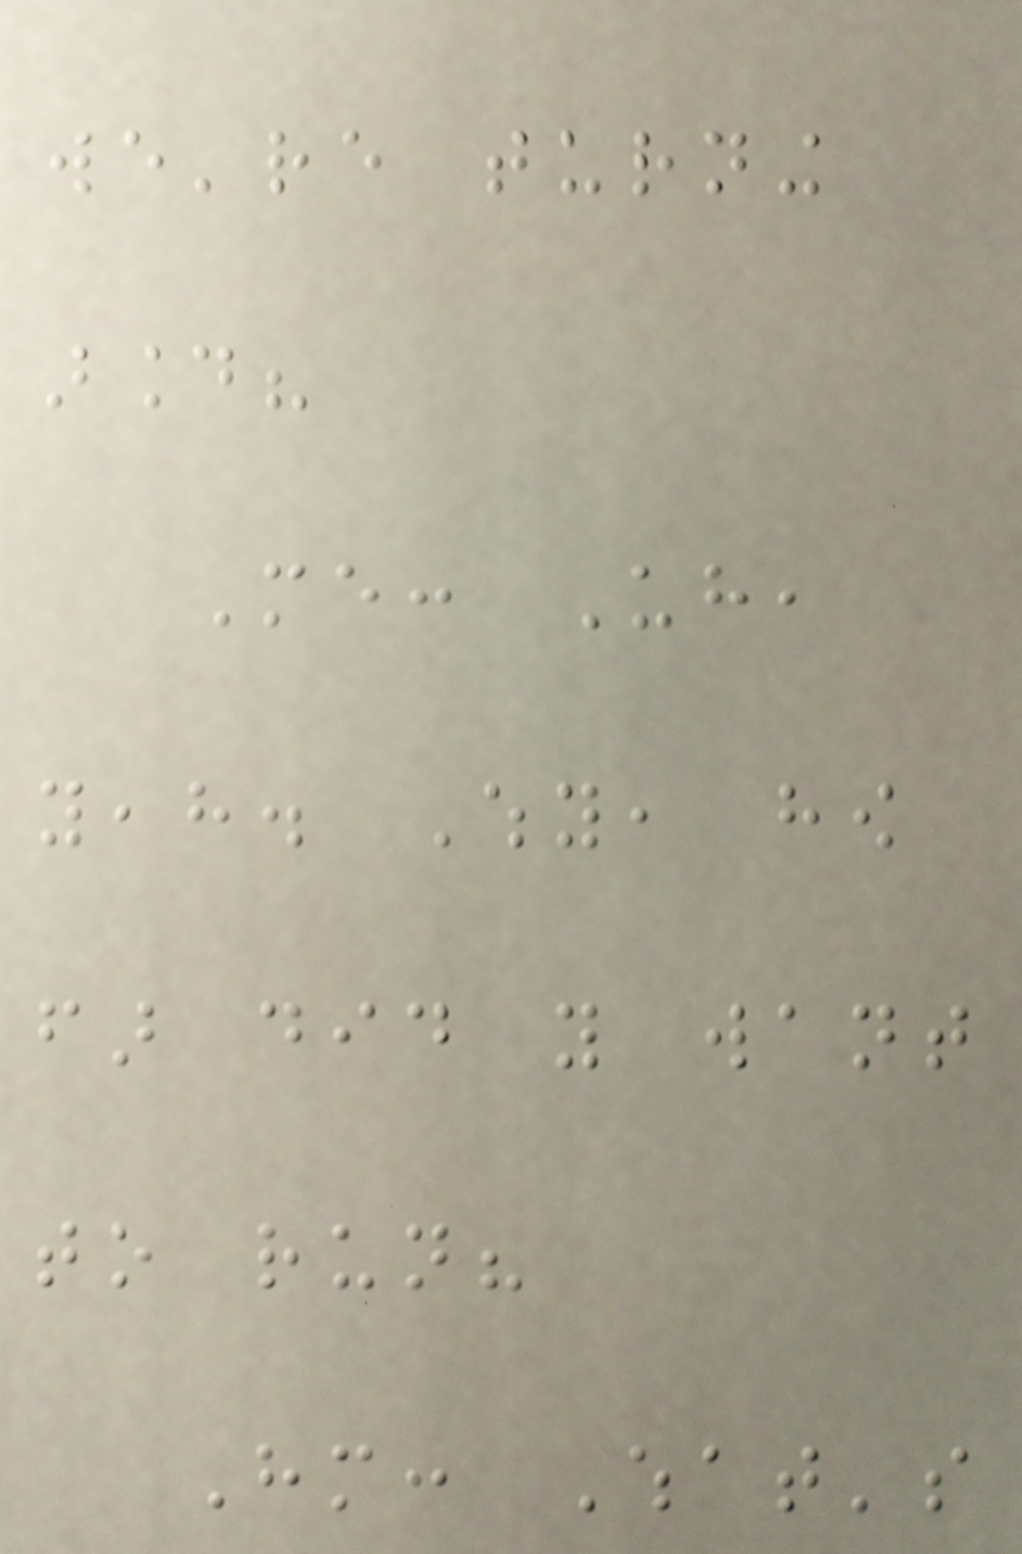we're turning
around?
Me: Uh,
yeah. Why, how
far did you want
to run?
Him: What's
